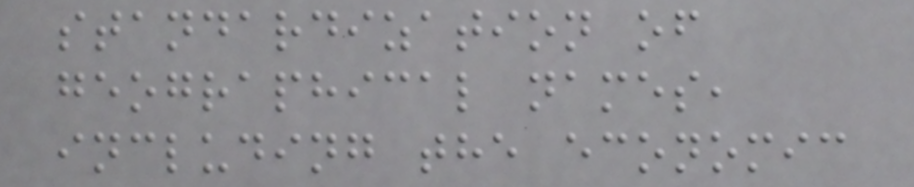standardization of
geographical names,
including the economic
